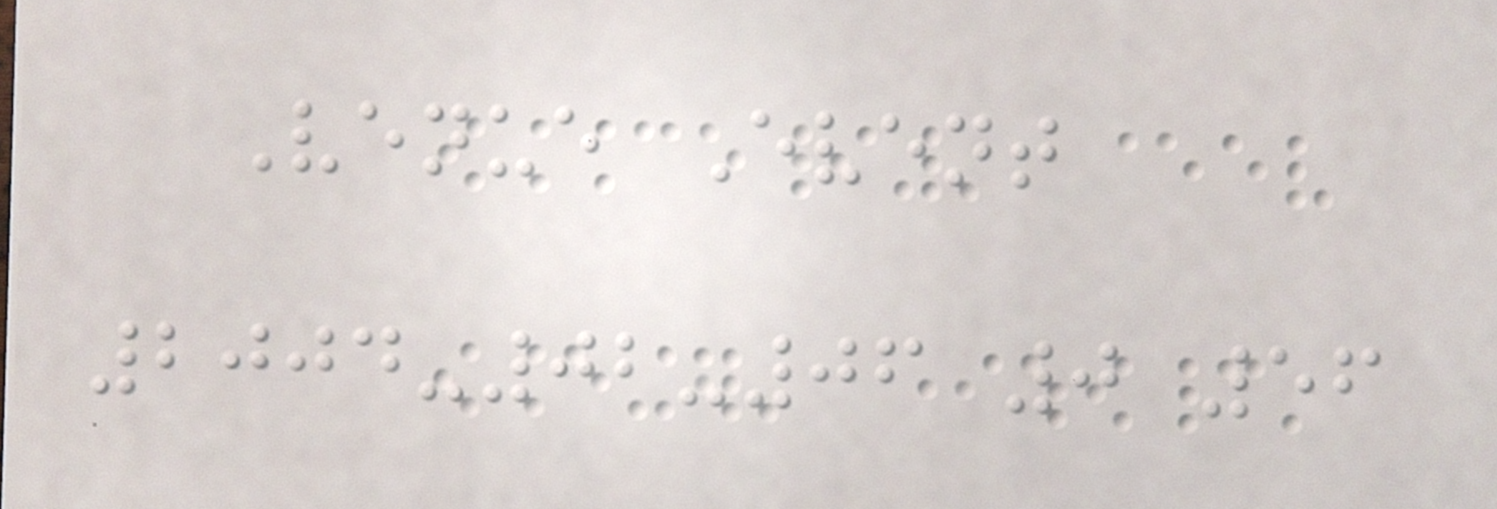Venue Event
2004-02-06 0 56
